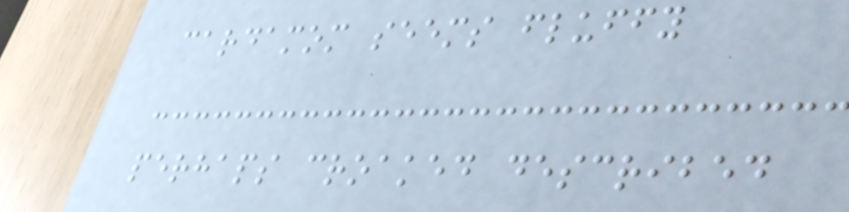cardamom seems fluffy
perhaps croaked described
